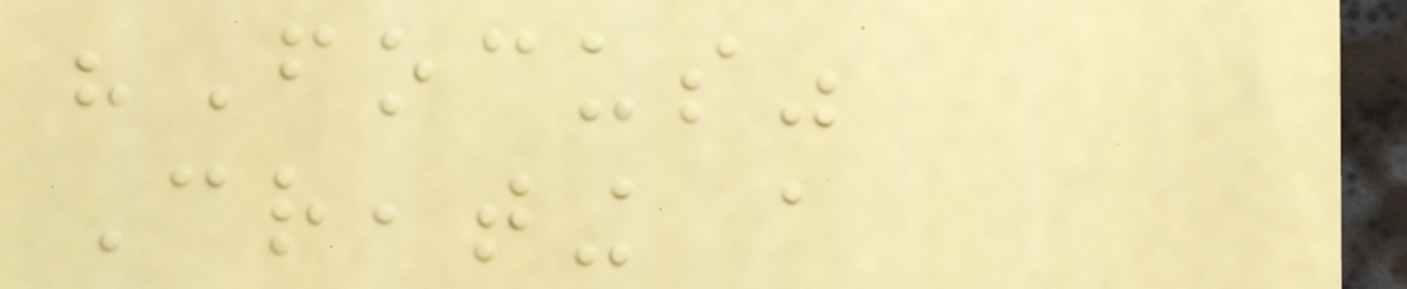"Focus"
Creating a
